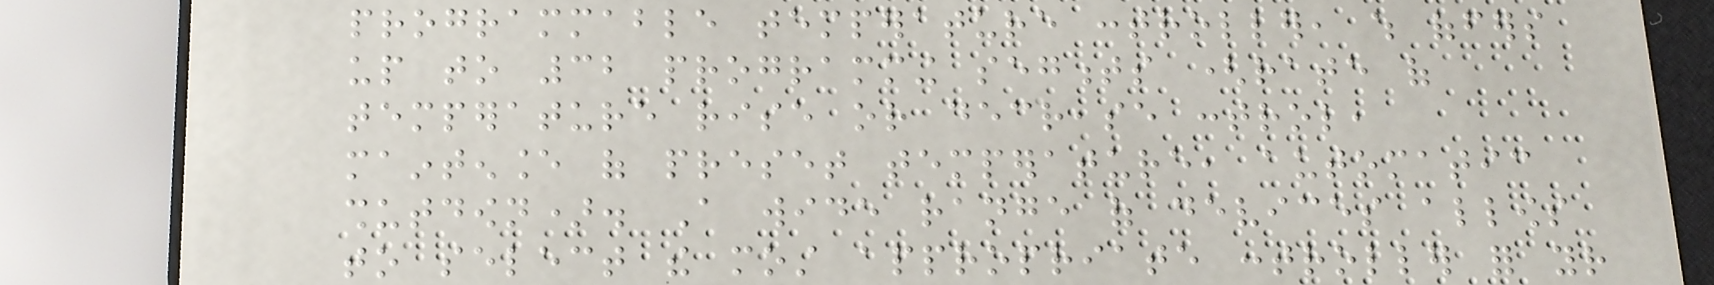programmable temperature controller, which offers
up to 32 programming segments (rate of
temperature rise or decrease control,
maintenance of preset temperature, automatic
shutdown). A wide range of devices allows
to select the most appropriate controller for your
